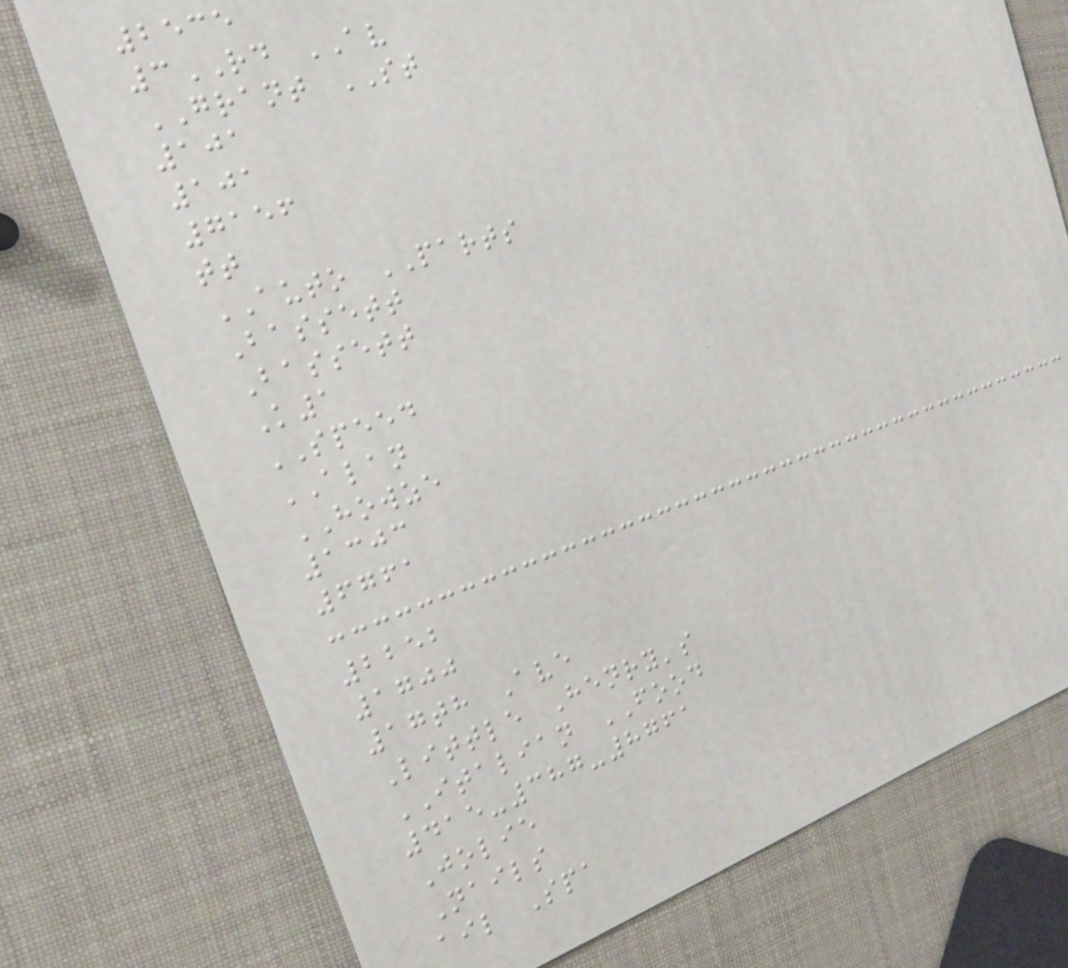2535
3RD AV
GRANT ST
101
101
7156
tt
AUTO PARTS
Bassett
Bassett
K1
SPEED
ALAN
HOWZE
1303
6761
2252
1700
17th Ave
Little Henry's
ITALIAN FOOD
415-387-8761
Jolie
Nails
ail Spa
